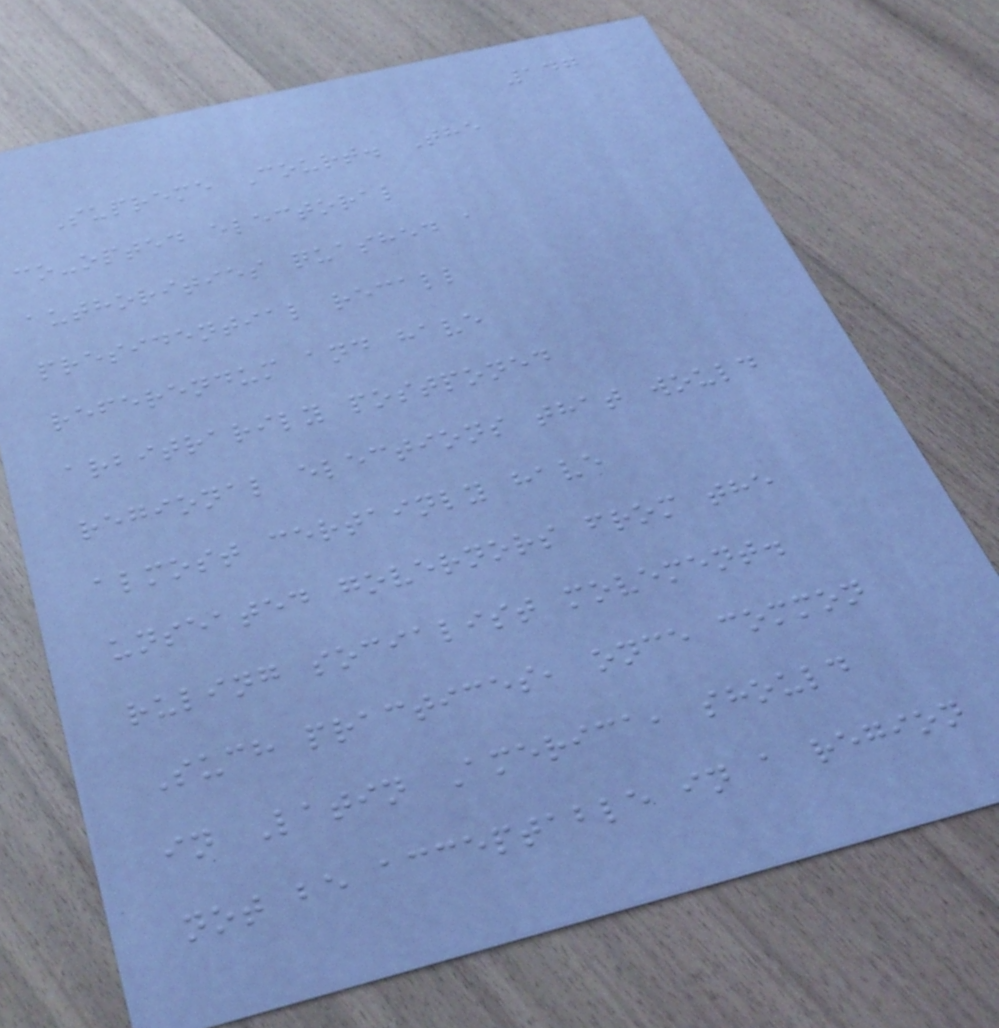147
Supreme Court. The
co-opted electoral
authorities quashed a
presidential recall
referendum and have
arbitrarily postponed
regional elections that would
almost certainly have
unseated governors from the
ruling socialist movement.
Such practices, once common
in Latin America, should
not be acceptable in a region
